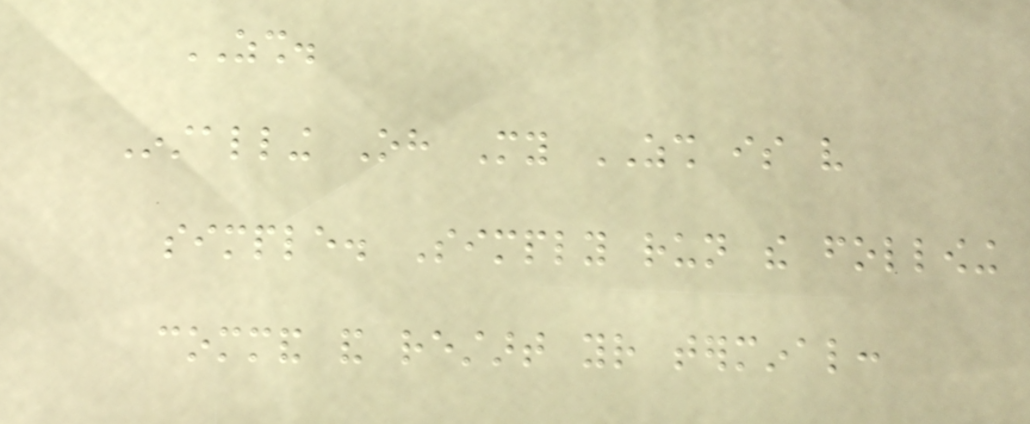ZSH.
Installing Oh My ZSH is very
simple. Simply run the following
command and restart your terminal:
